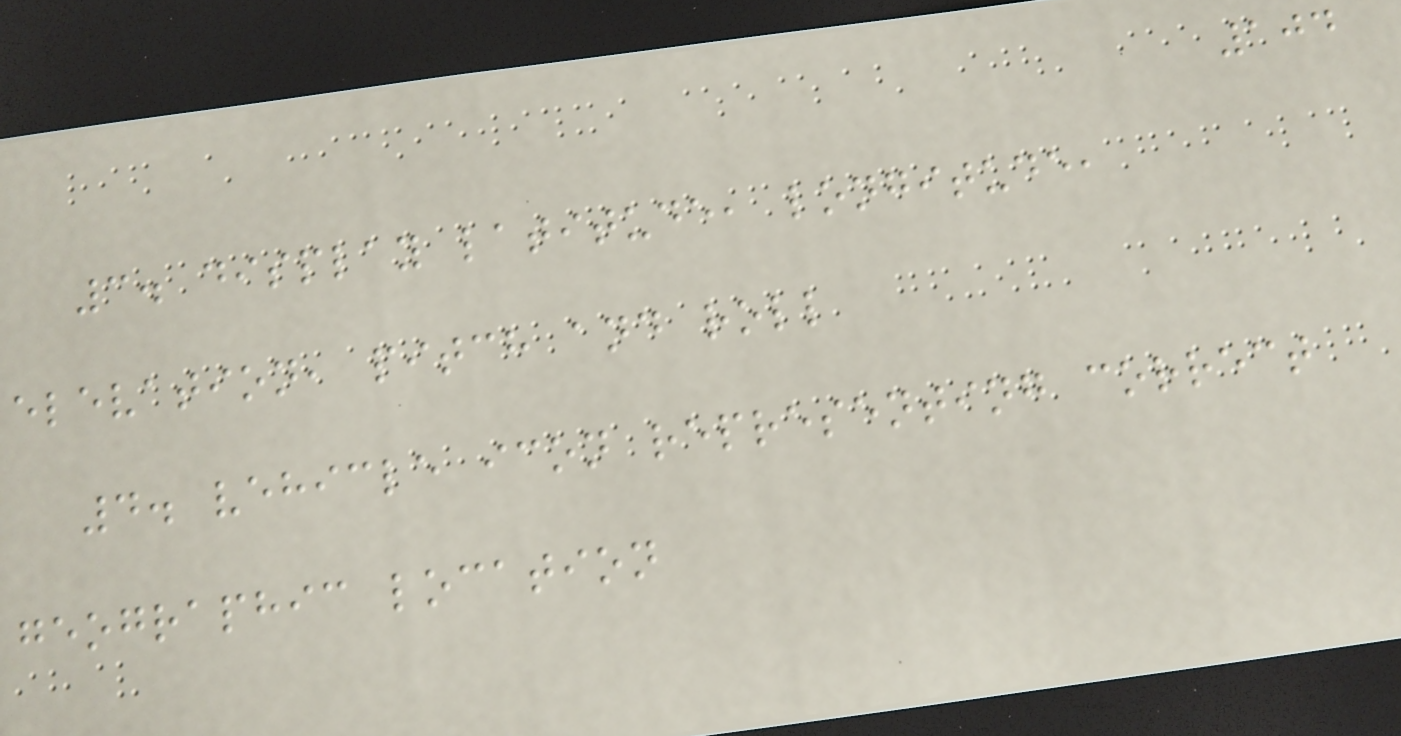104
3. display latitude, longitude,
elevation, pitch and roll
4. vehicle icon representing correct
geographic location
